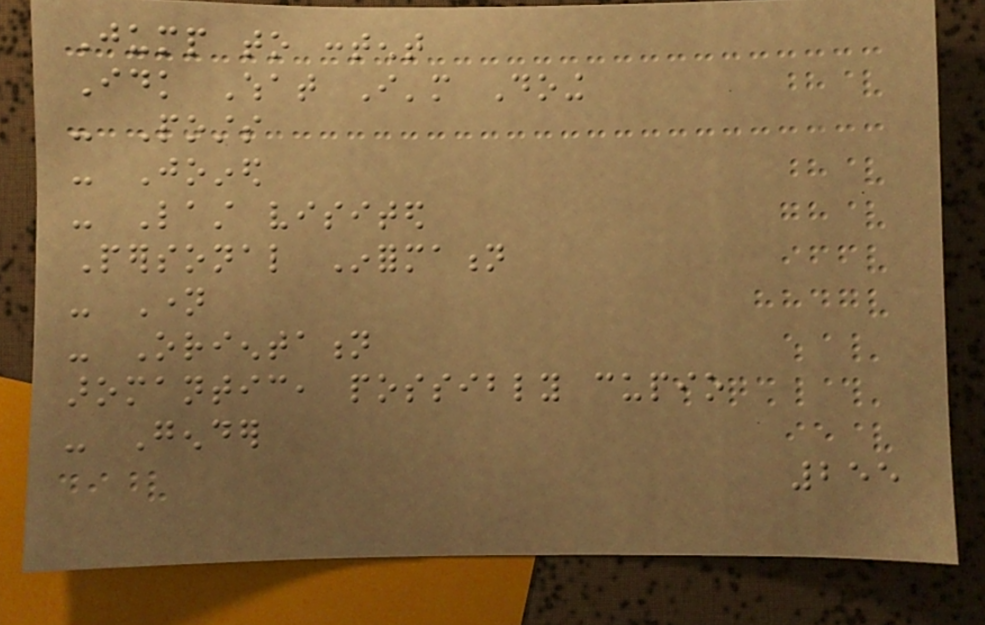Jump to content
Idk What I'm Doing
- Posts
- Joined
- Last visited
Personal Information
- Name
- Orientation
aromantic, possibly cupio
- Gender
255
